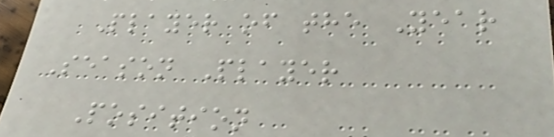Player of the Year
Season Player
Position
